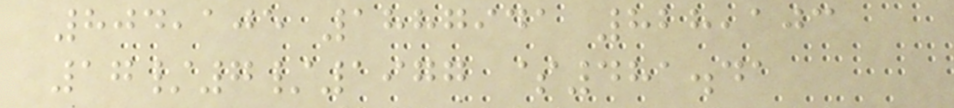804,105 1887941 828,103
17/7/1977 $481.41
